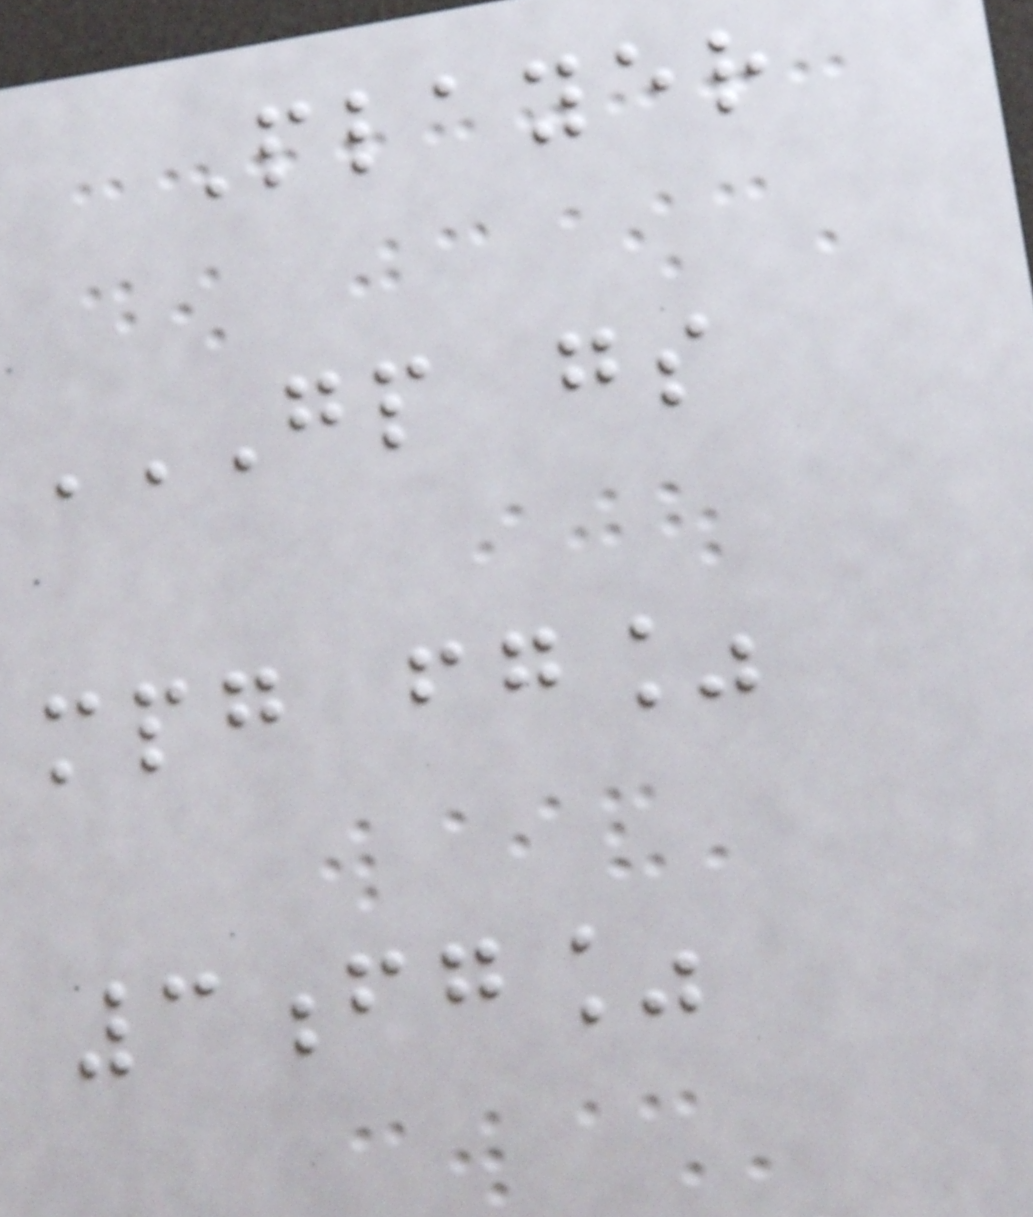Player
GP GS
MPG FG%
3FG%
